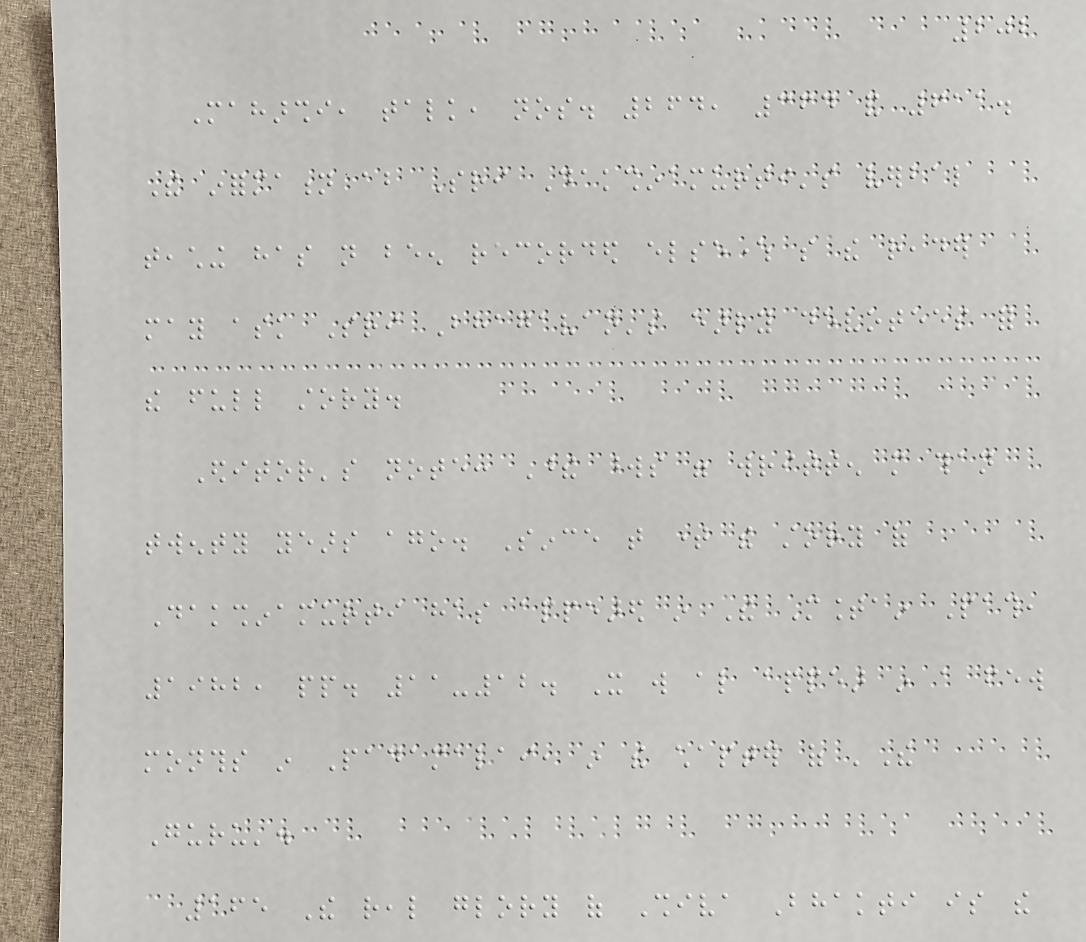202
Maharshi, talk, nos. 264, 364 and 611.
The information about Sri Dakshinamurti's verbal
teaching has not been recorded elsewhere so the reader
may ask Sri Bhagavan's early devotees for
the full story.
Editor's note: These words were written more than
twenty years ago. Since that time the story of
Dakshinamurti has appeared in The Mountain Path,
1982, pp. 11-12. It will also appear in a few
months in Padamalai, in the chapter of 'The
Guru'.
165 The real glory of Shiva Bhakti is the
